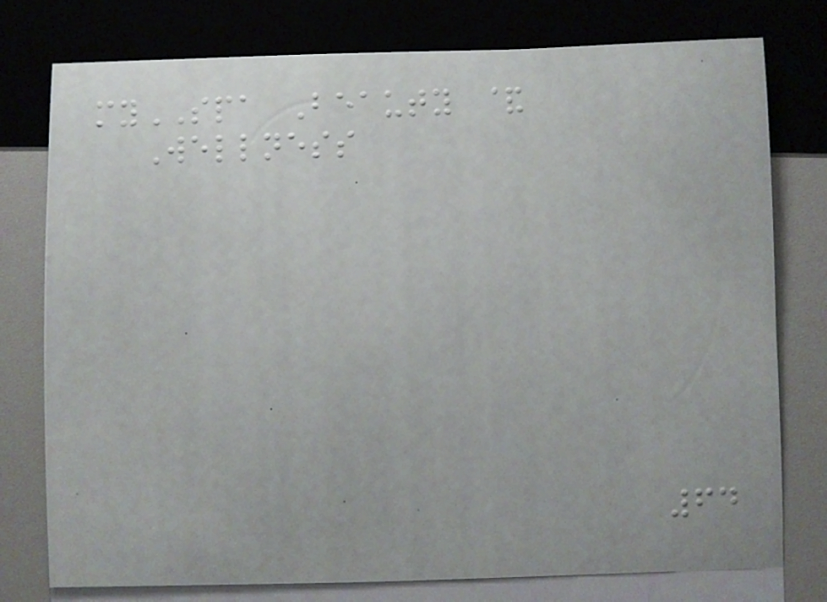mySPA Beauty &
Wellness
64
